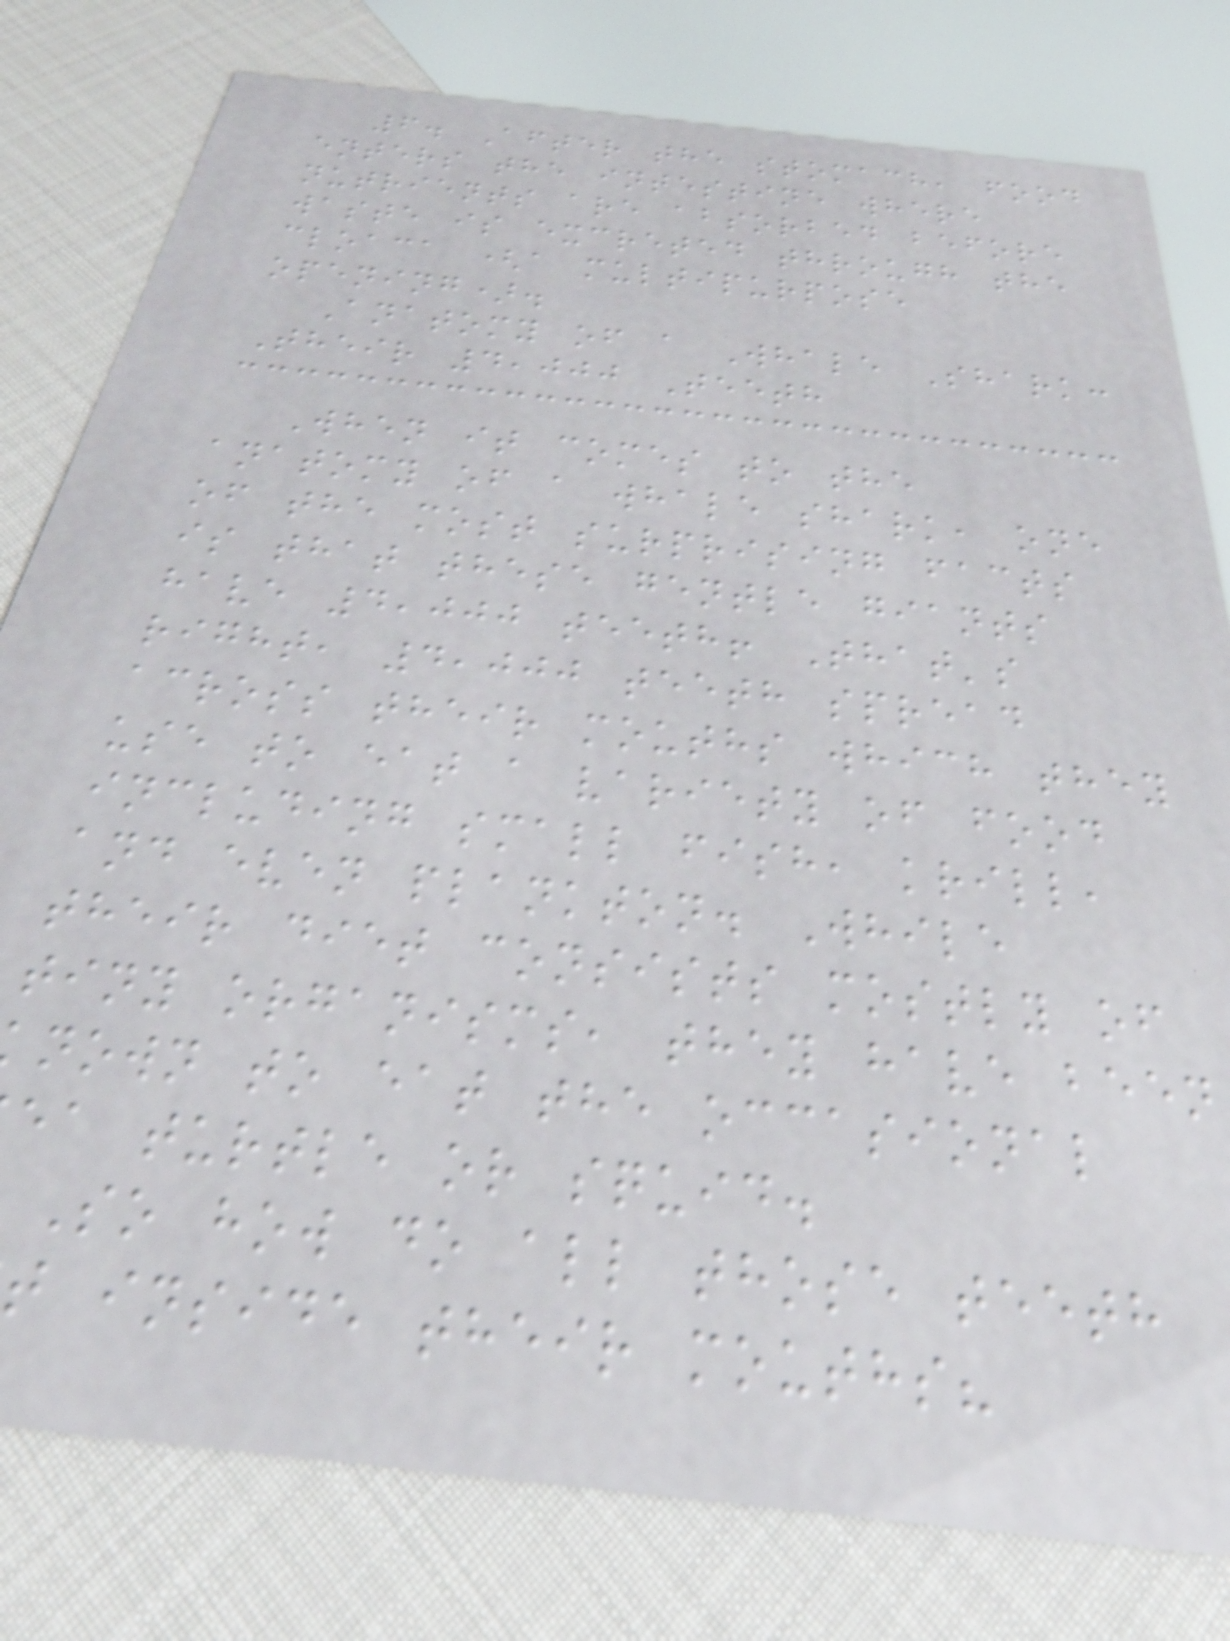6. After the stomach, food
enters the intestine where
nutrients are absorbed before
waste is excreted through the
cloaca (a multipurpose
opening).
Anatomy of a Whale Shark:
Their 4,000 Teeth
When it comes to the
anatomy of a whale shark, one
of the most surprising facts
is that these gentle giants
have 4,000 teeth! That's
right, 4,000 teeth spread
across their mouths which they
use to eat a variety of food
including small fish, krill,
and even plankton. While
their diet consists mostly of
tiny organisms, they have been
nown to eat the occasional
ea turtle or squid.
So how do all those teeth
t inside their mouths?
